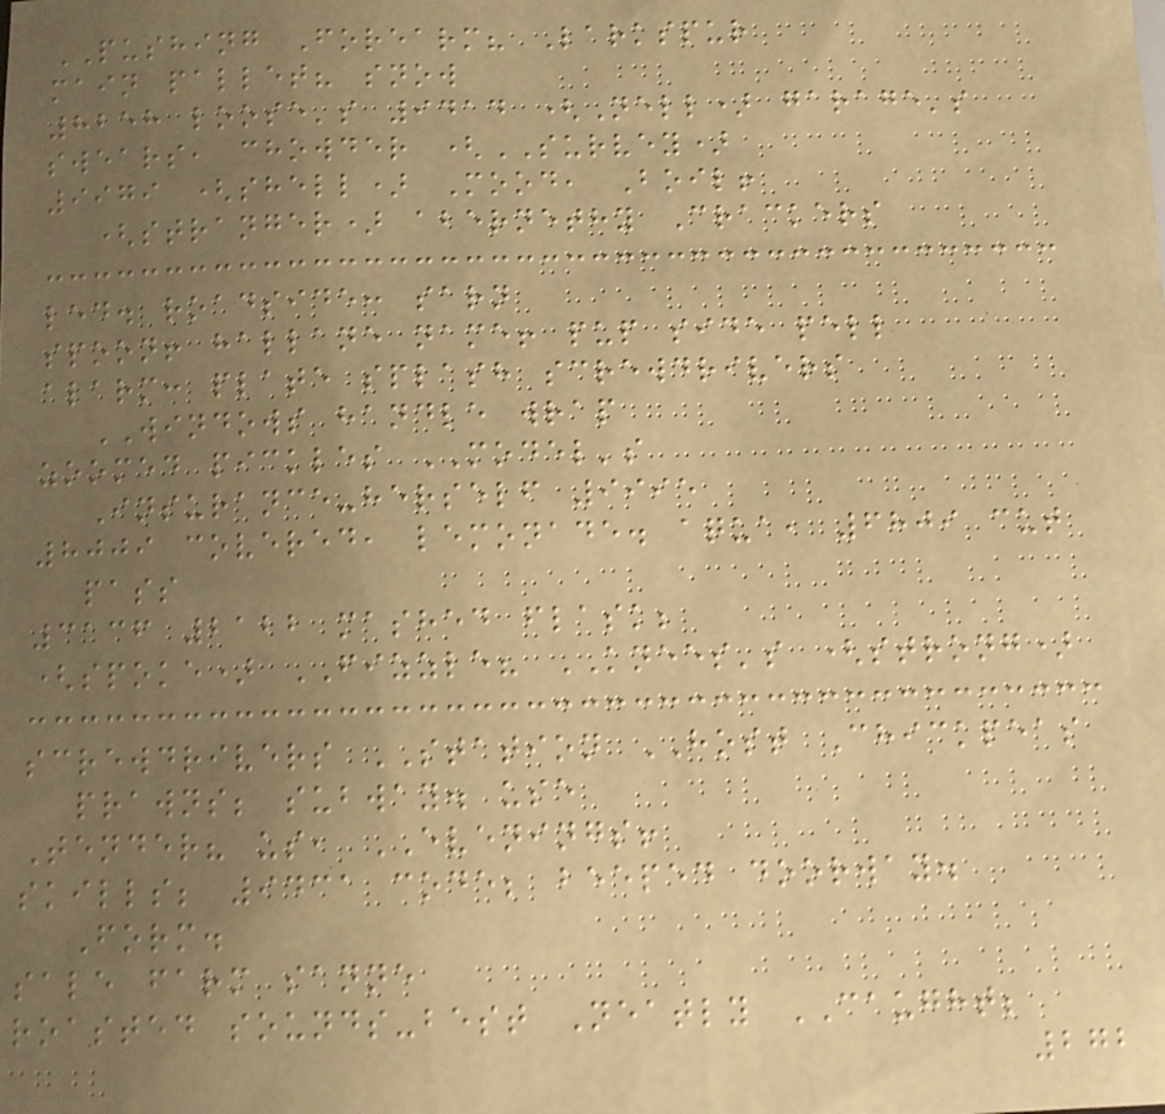PUSHING Forearm? Larkspur
main pallet? snow
8258 loose's 9414 (Nell) garage's
swears, chowder (SURVEY)
9979 (shell) Mood, Boil!
(stranger) abernethy Crackers
led. roadside: sarn
spoon! hallane name! pup side pell
alarm: plate splash screwdrivers
WINDOWS handle wrap
zoomed pickles MODEL's
Insurance-herself 9995
8009 covered, lemonade. aqua, 6809 cut
pass
3136 2122 mashed flask;
(spoke) FIZZLE? KNEES's (strong)
screwdrivers STATION HOST Chickpeas
prawns; subway. use
Tender? us, EVENINGS!
skills; 9431 code; beeped doorway.
Form.
sale farm sanne
roasted sounds-best Neatly CAUGHT;
272
